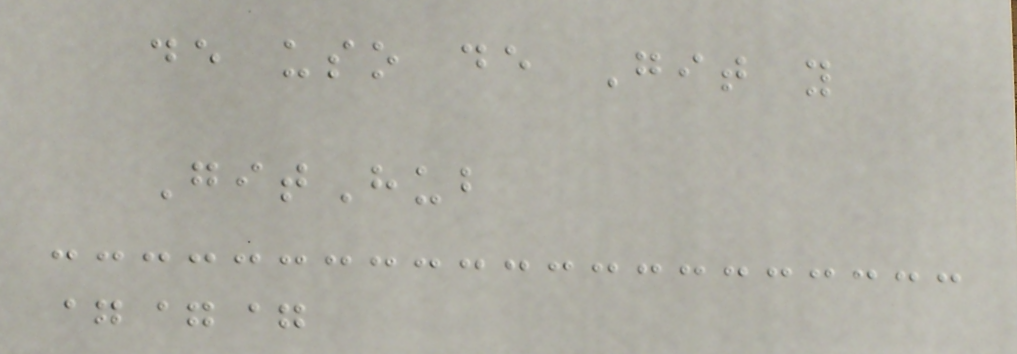de uso de Git y
GitHub
===
